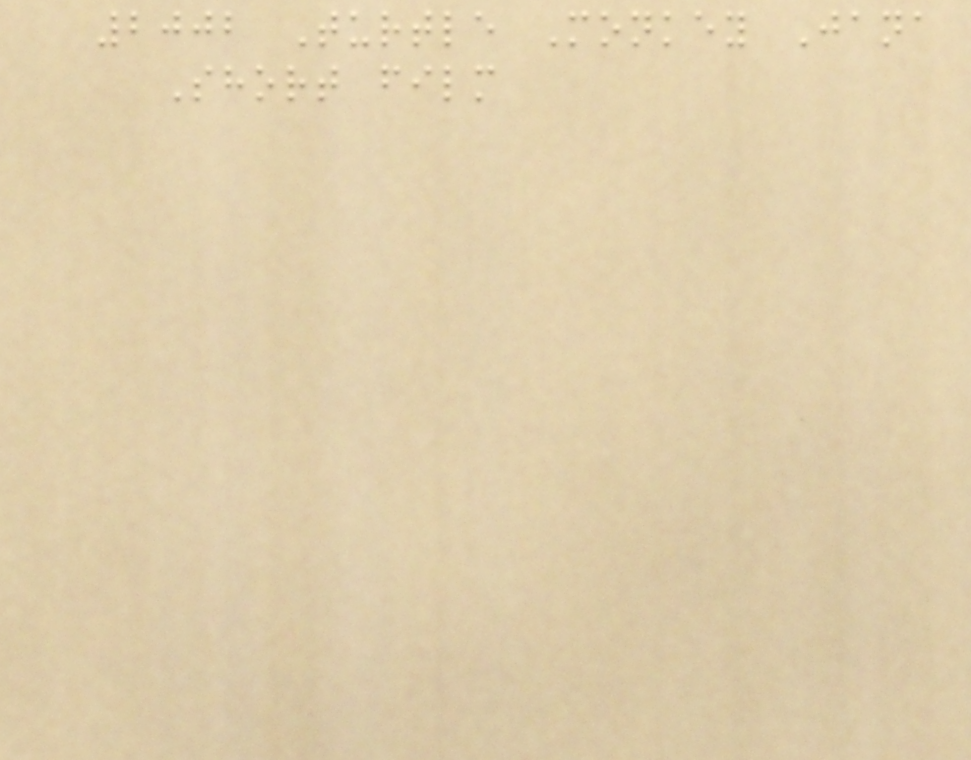2002 Turtle Monkey Jana
Short film
